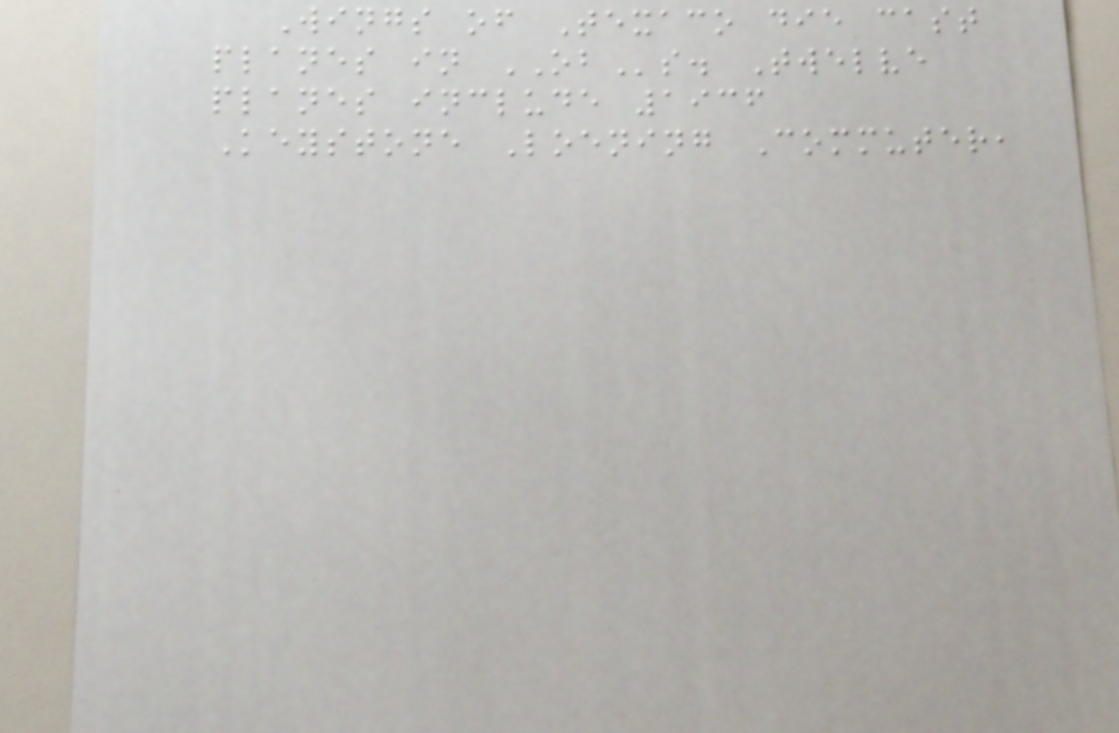Wings of Texaco die cast
planes in OBs. Twelve
planes include 1936
Keystone Loening Commuter,
